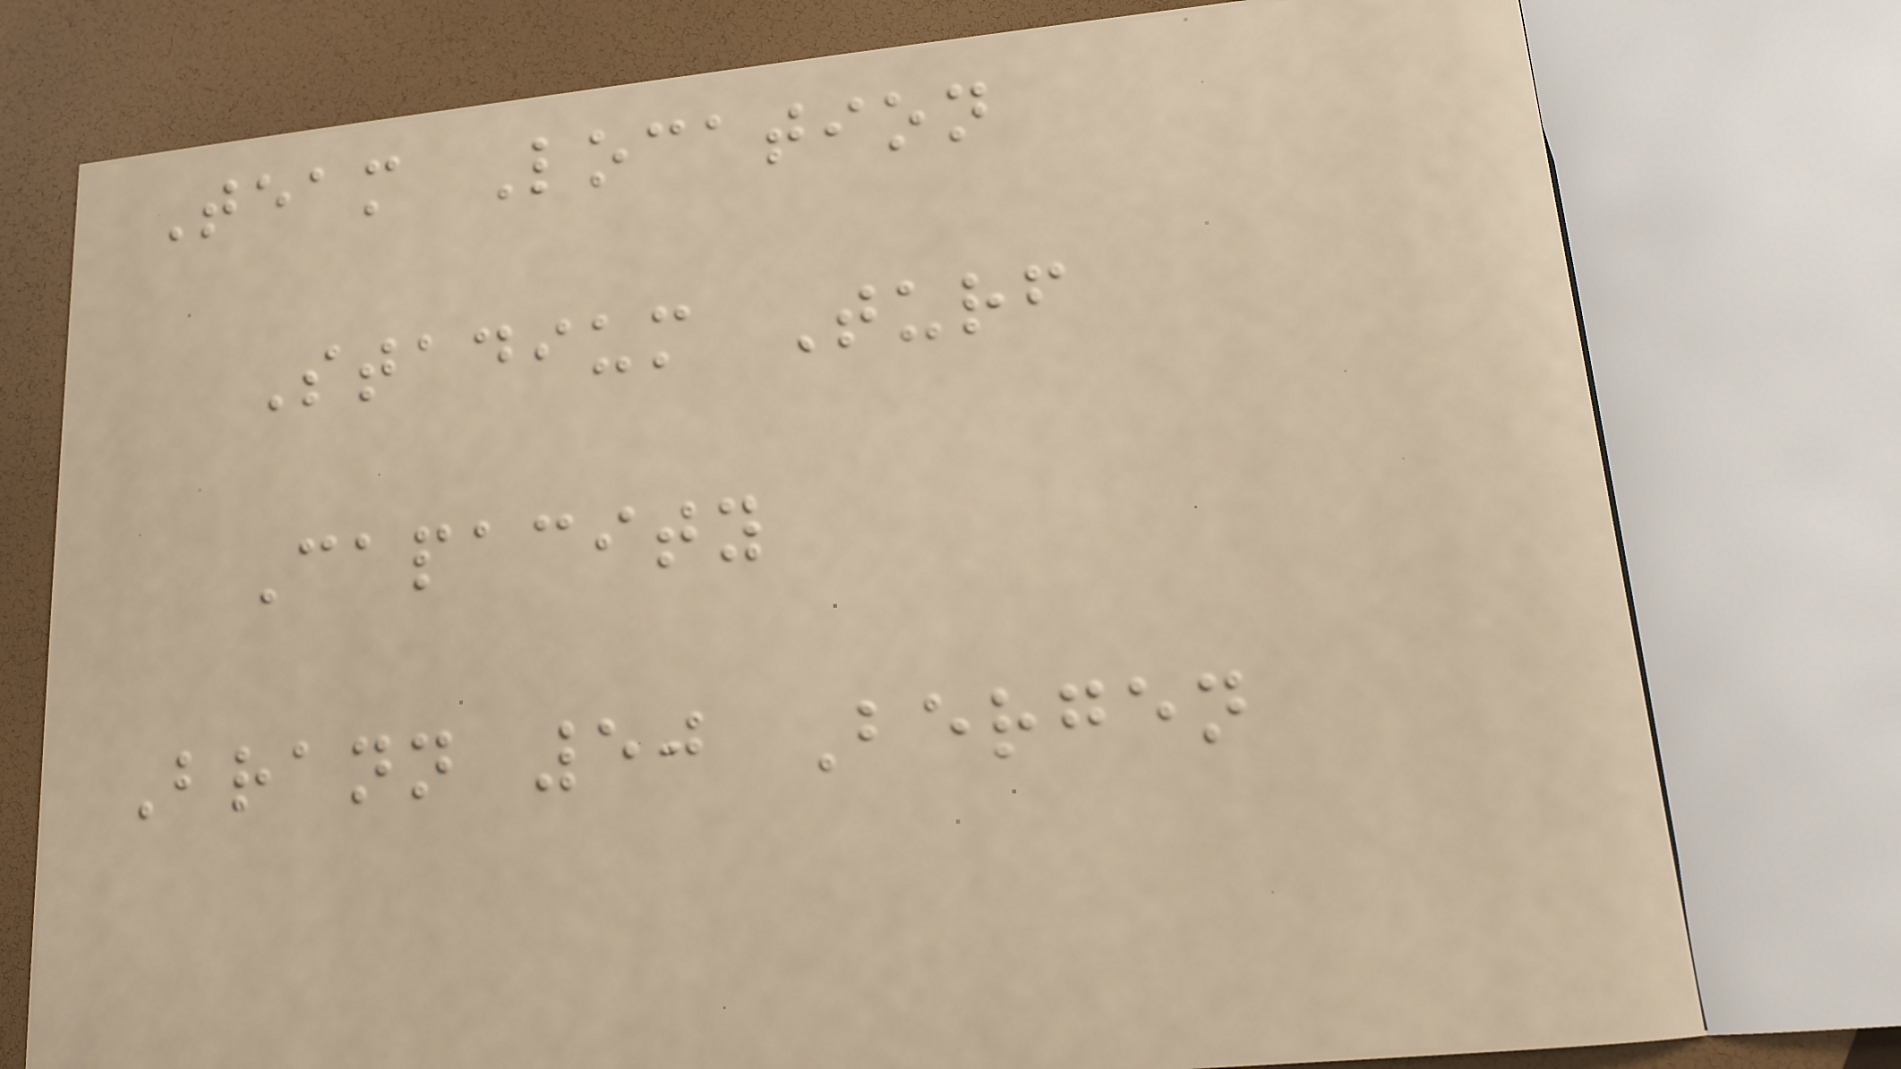Team Location
Stadium Turf
Capacity
Brann 50 Bergen
